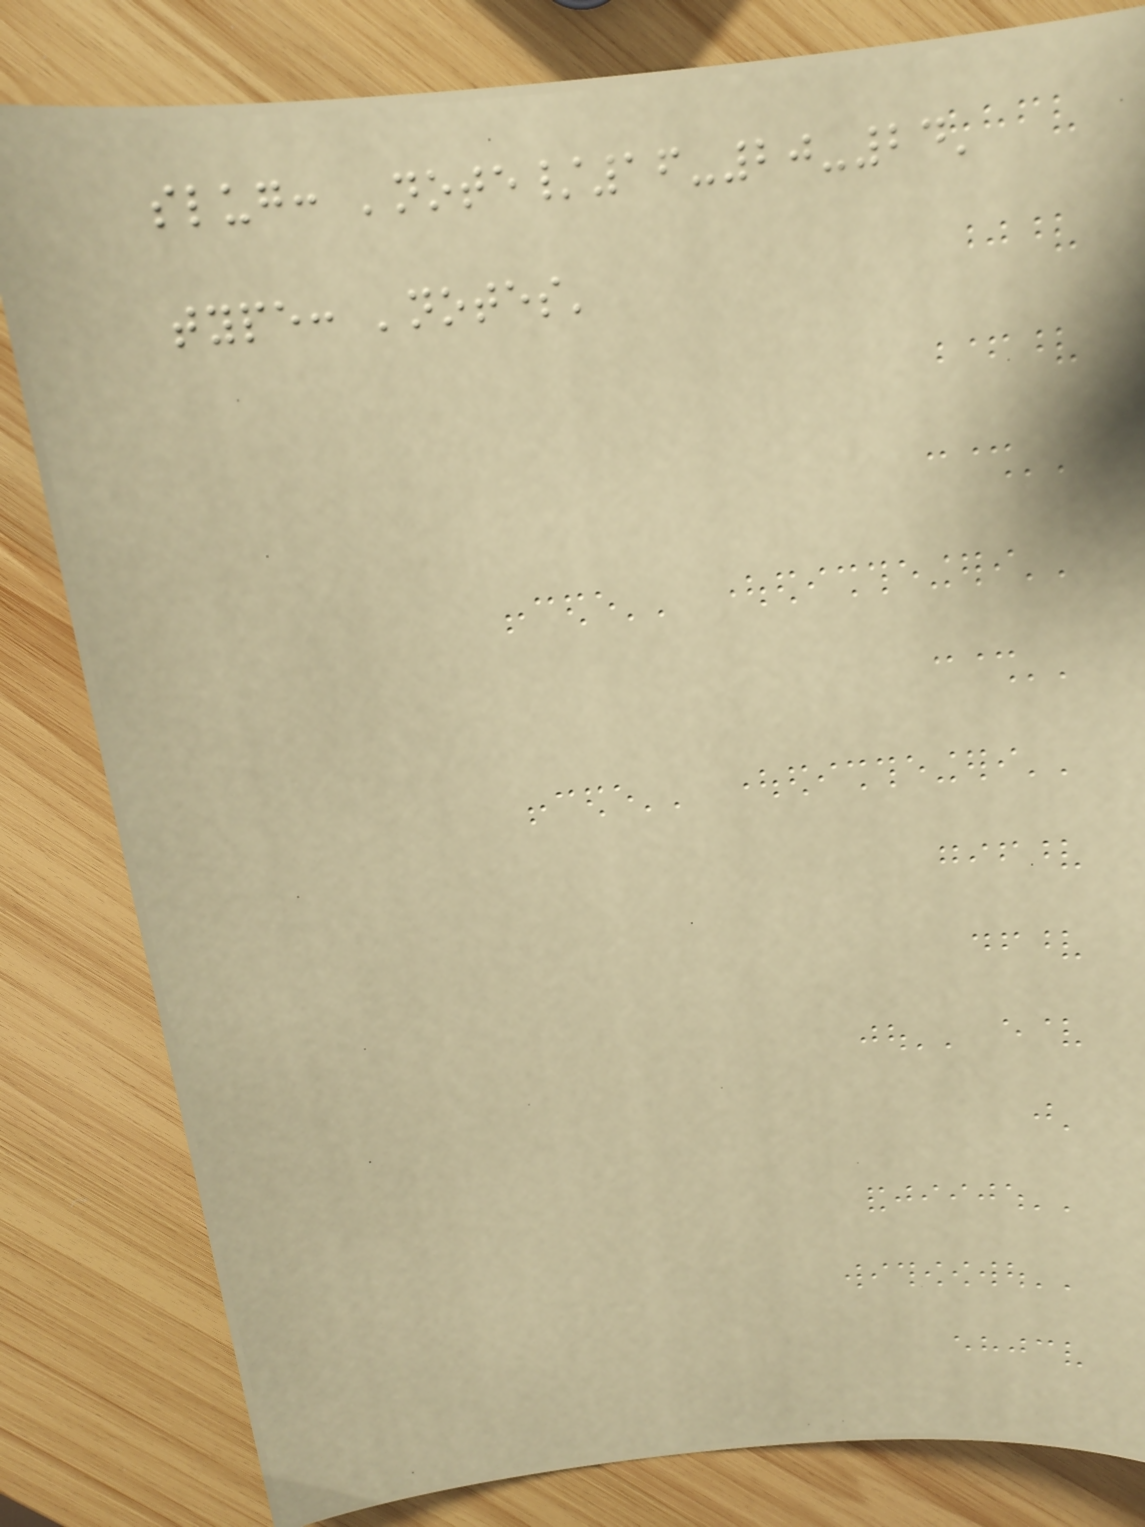slug: 'note/16-20-24'
type: 'notes'
